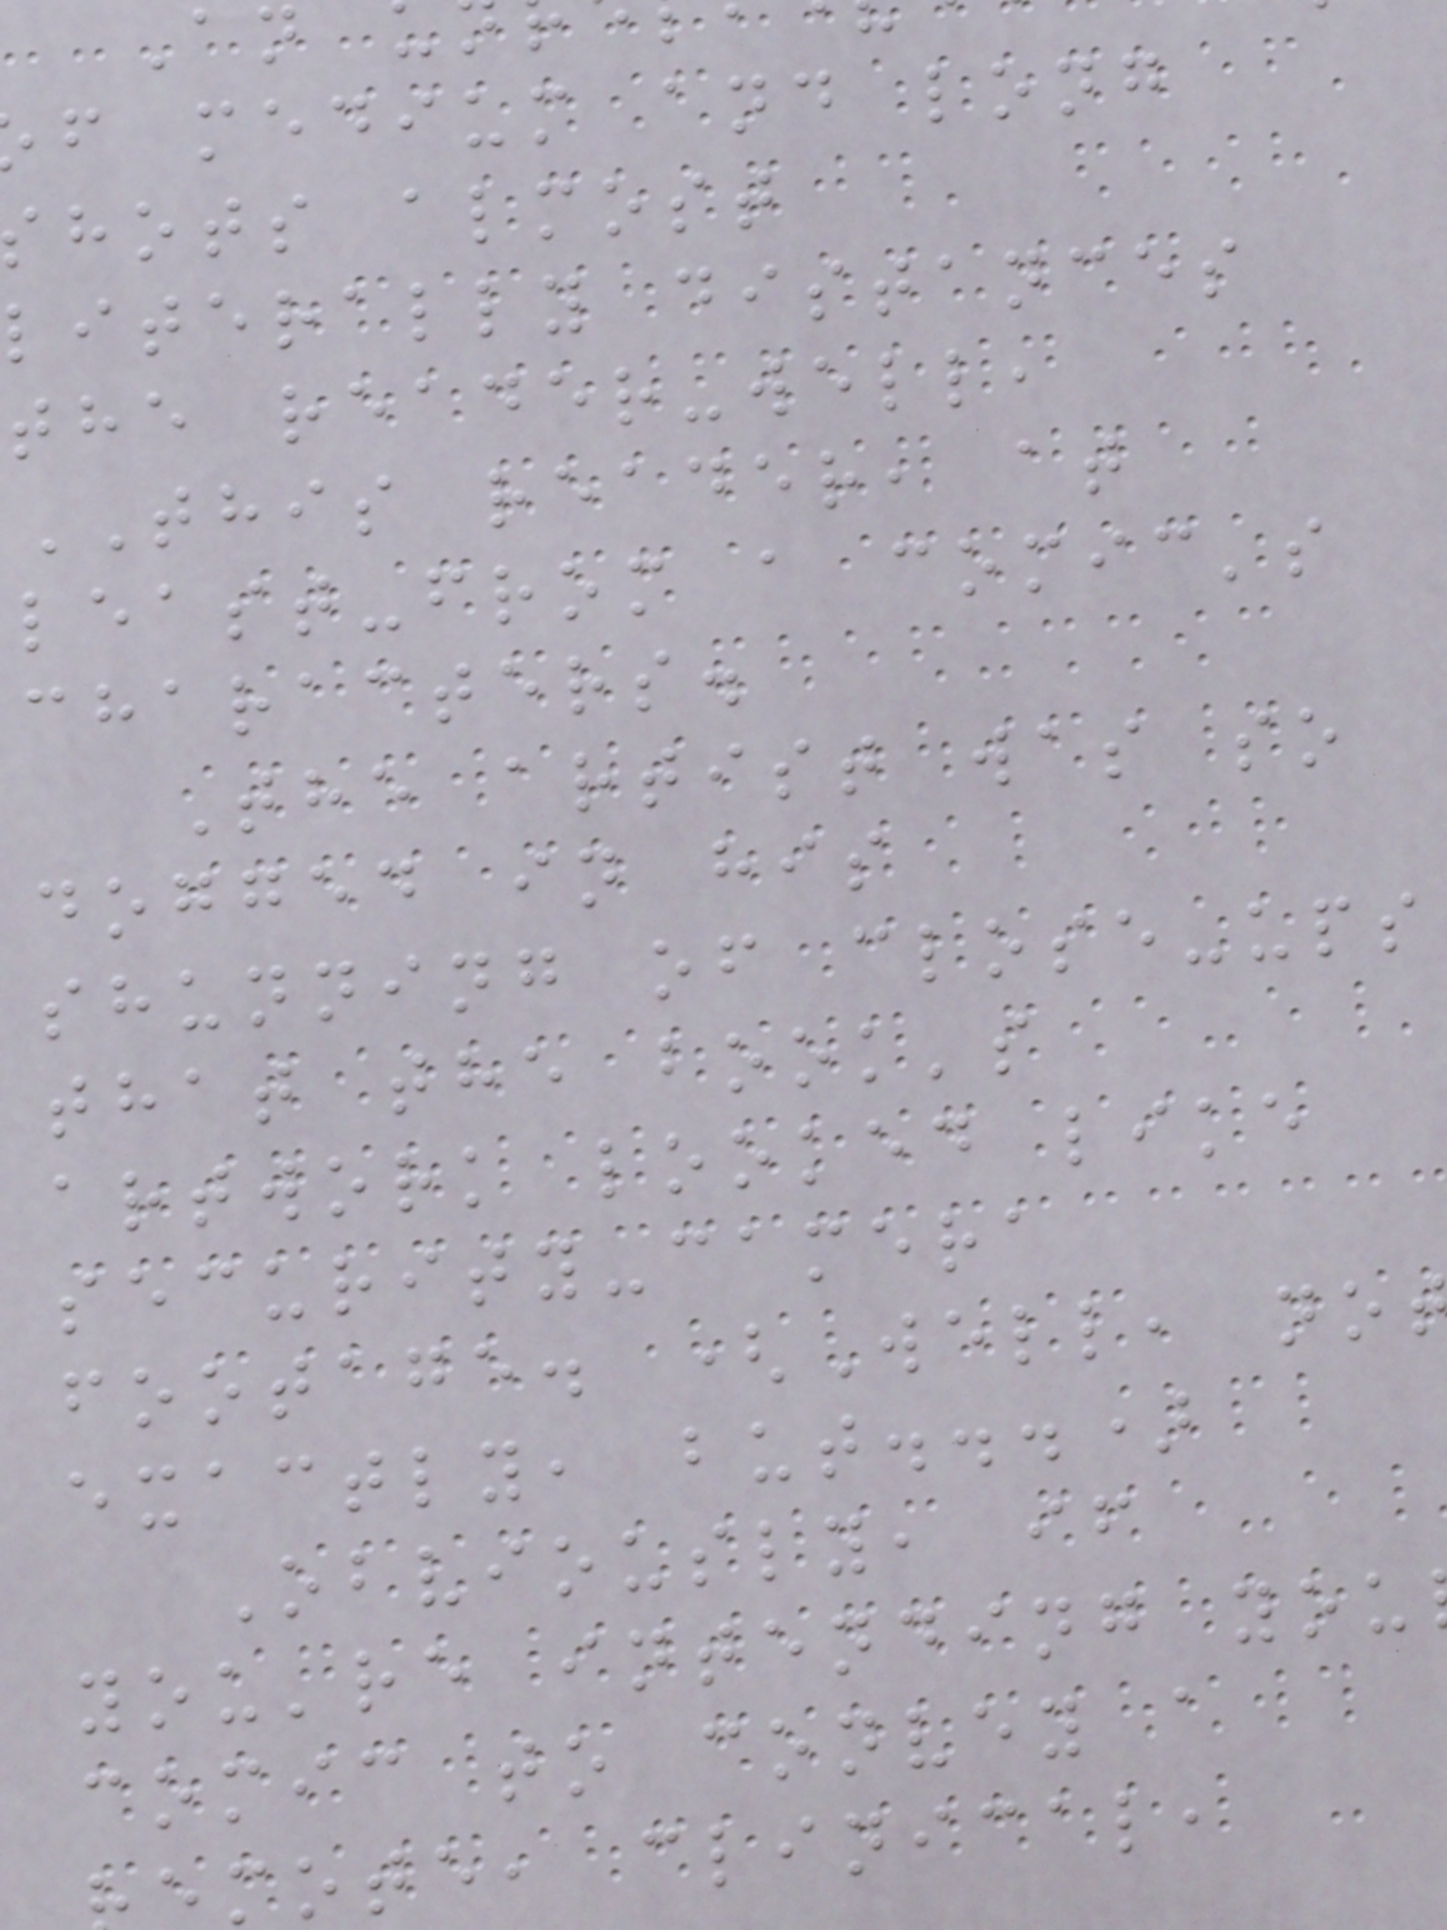f medium and long
hots almost
literally distances
the reader-well,
THIS reader, at
least-from a comic's
characters.
The artist was so
dogged in his
shunning of close-ups
that the book's
artwork looked like
security-camera
footage. (Well, no
exactly, but...)
Obviously, if
you're intending you
comic to convey a
mote, clinical,
